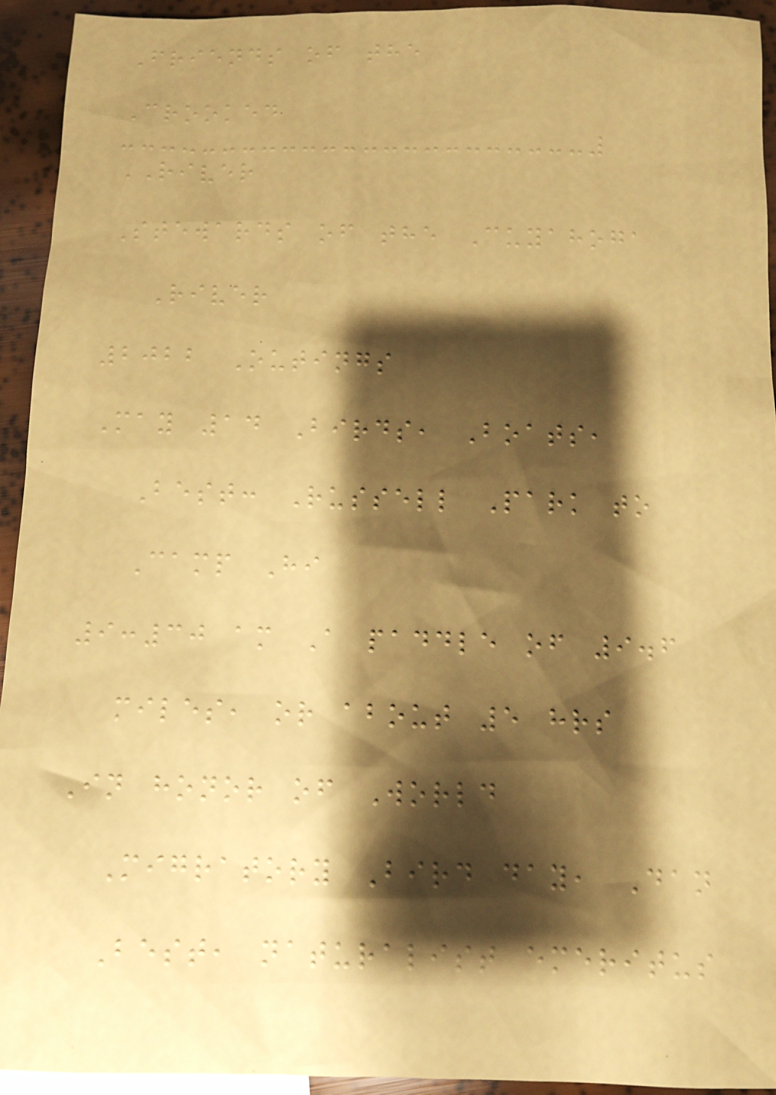Friends of the
Crooked
RIVER
Stewards of the Cuyahoga
River
2022 Outings
May 14 Birds, Boats,
Best: Russell Park to
Camp Hi
9:30 am A paddle of 9.6
miles, or about 5 hrs
In honor of World
Migratory Bird day, Dan
Best, naturalist emeritus
